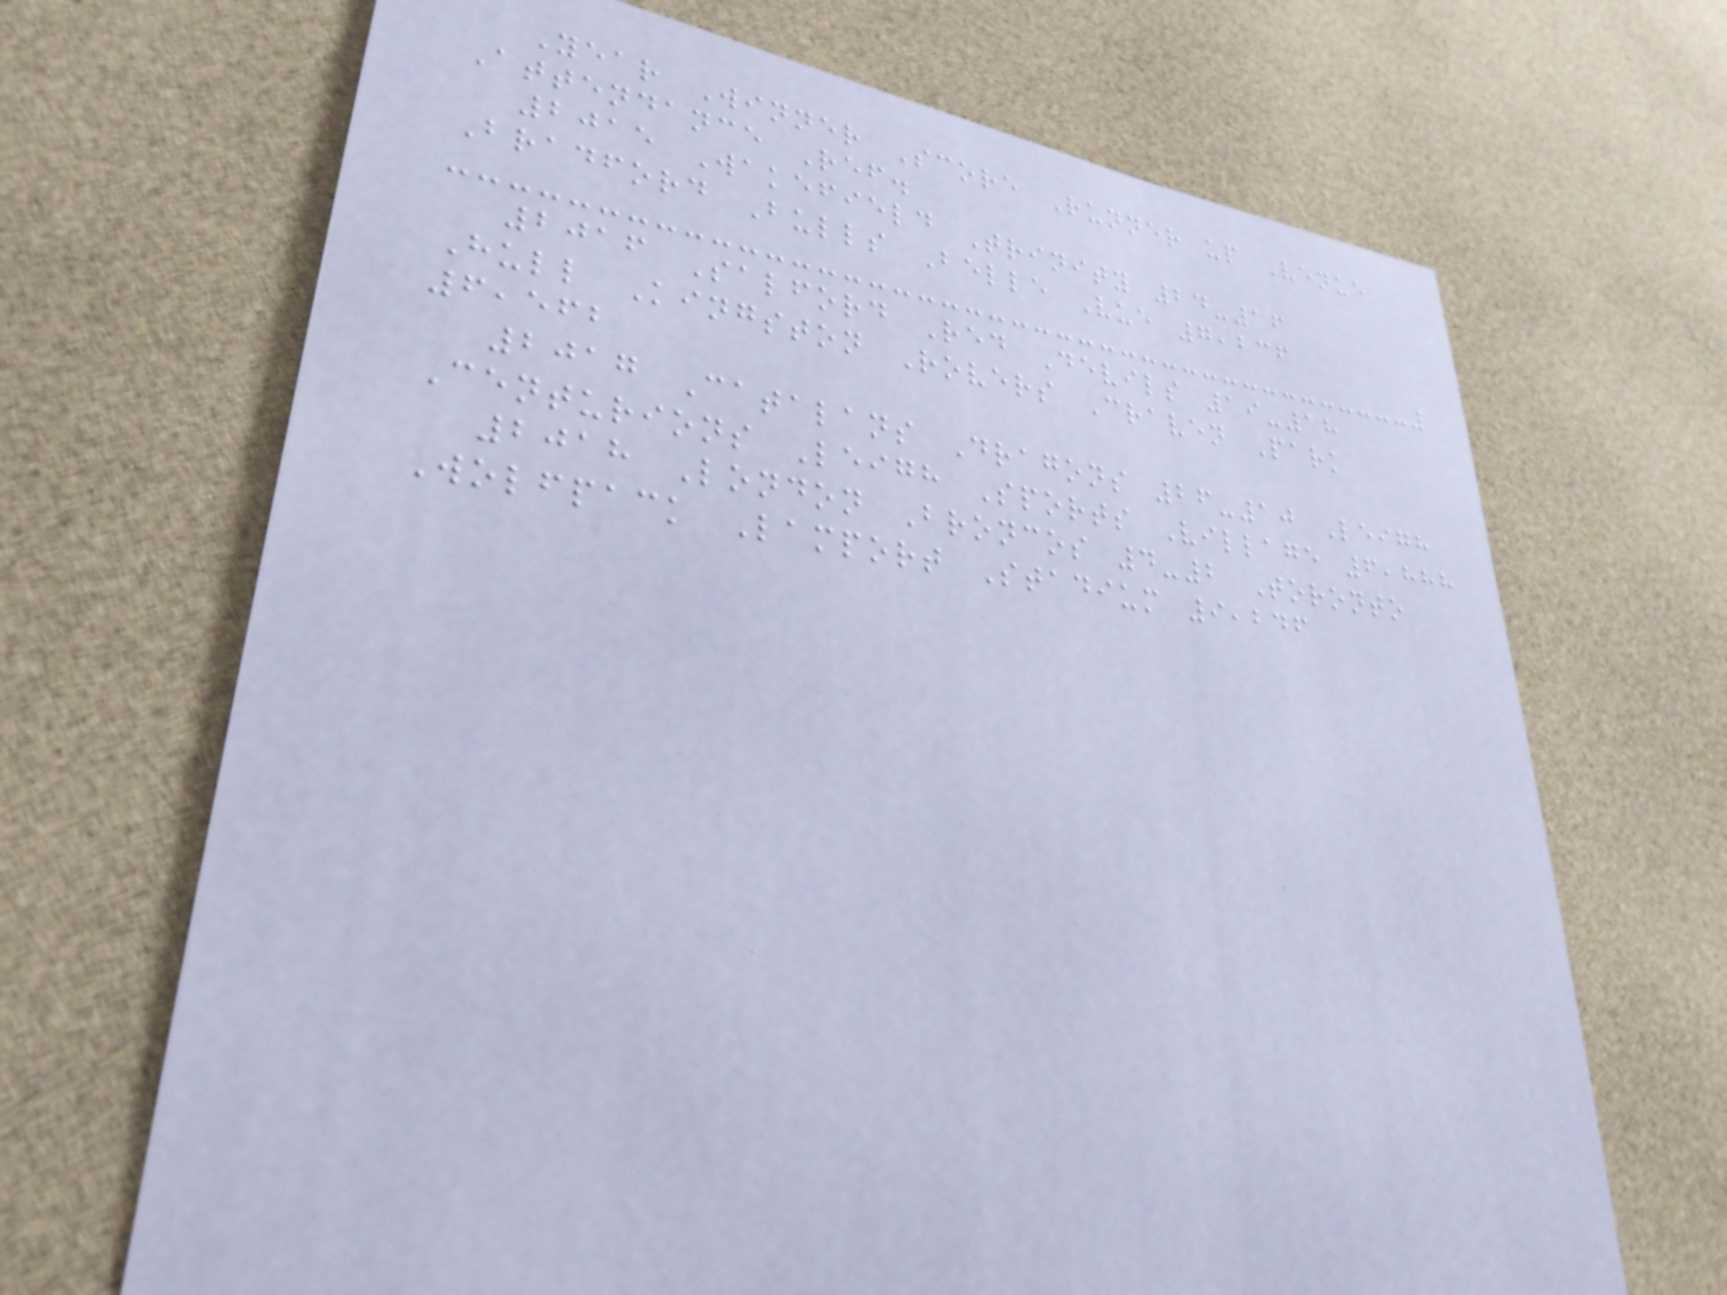Year Winner Score Runner up Venue
Attendance Ref.
2015 Wakefield Trinity 24-16
Bradford Bulls Belle Vue 7,236
2016 Salford Red Devils 19-18
Hull Kingston Rovers Craven Park
6,562
2017 Catalans Dragons 26-10 Leigh
Centurions Leigh Sports Village 6,888
2018 London Broncos 4-2 Toronto
Wolfpack Lamport Stadium 9,246
